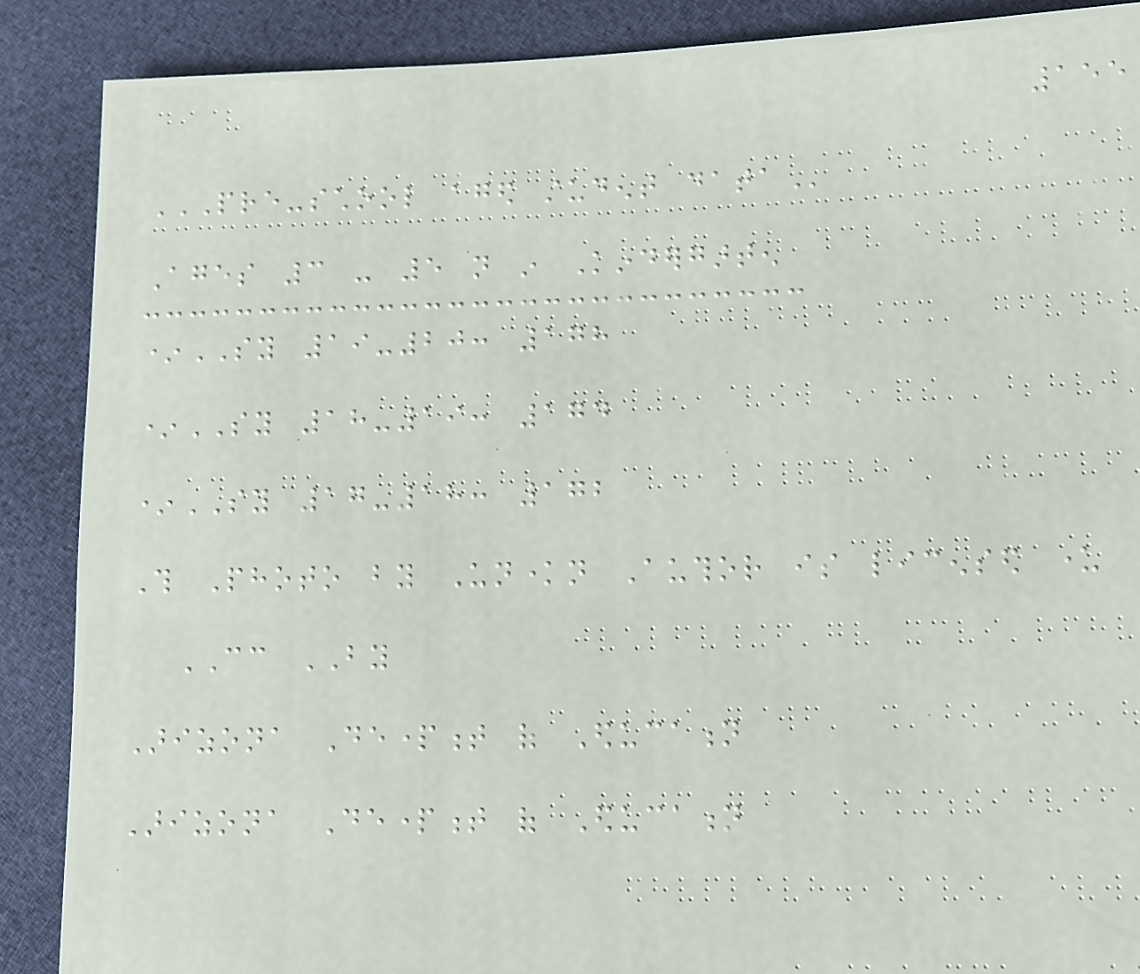155
PRE-SCHOOL AGED STUDENT DATA
Ages 3 - 5 not in Kindergarten
*SY 19-20: 178
*SY 18-19: 174
*SY 17-18: 172
This Photo by Unknown Author is licensed under
CC BY
Arizona Department of Education
Arizona Department of Education
